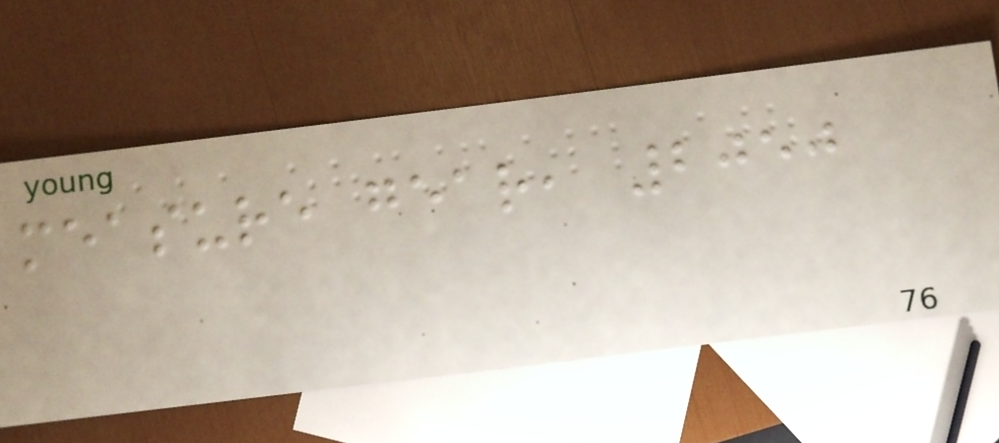measure gear, 2050
